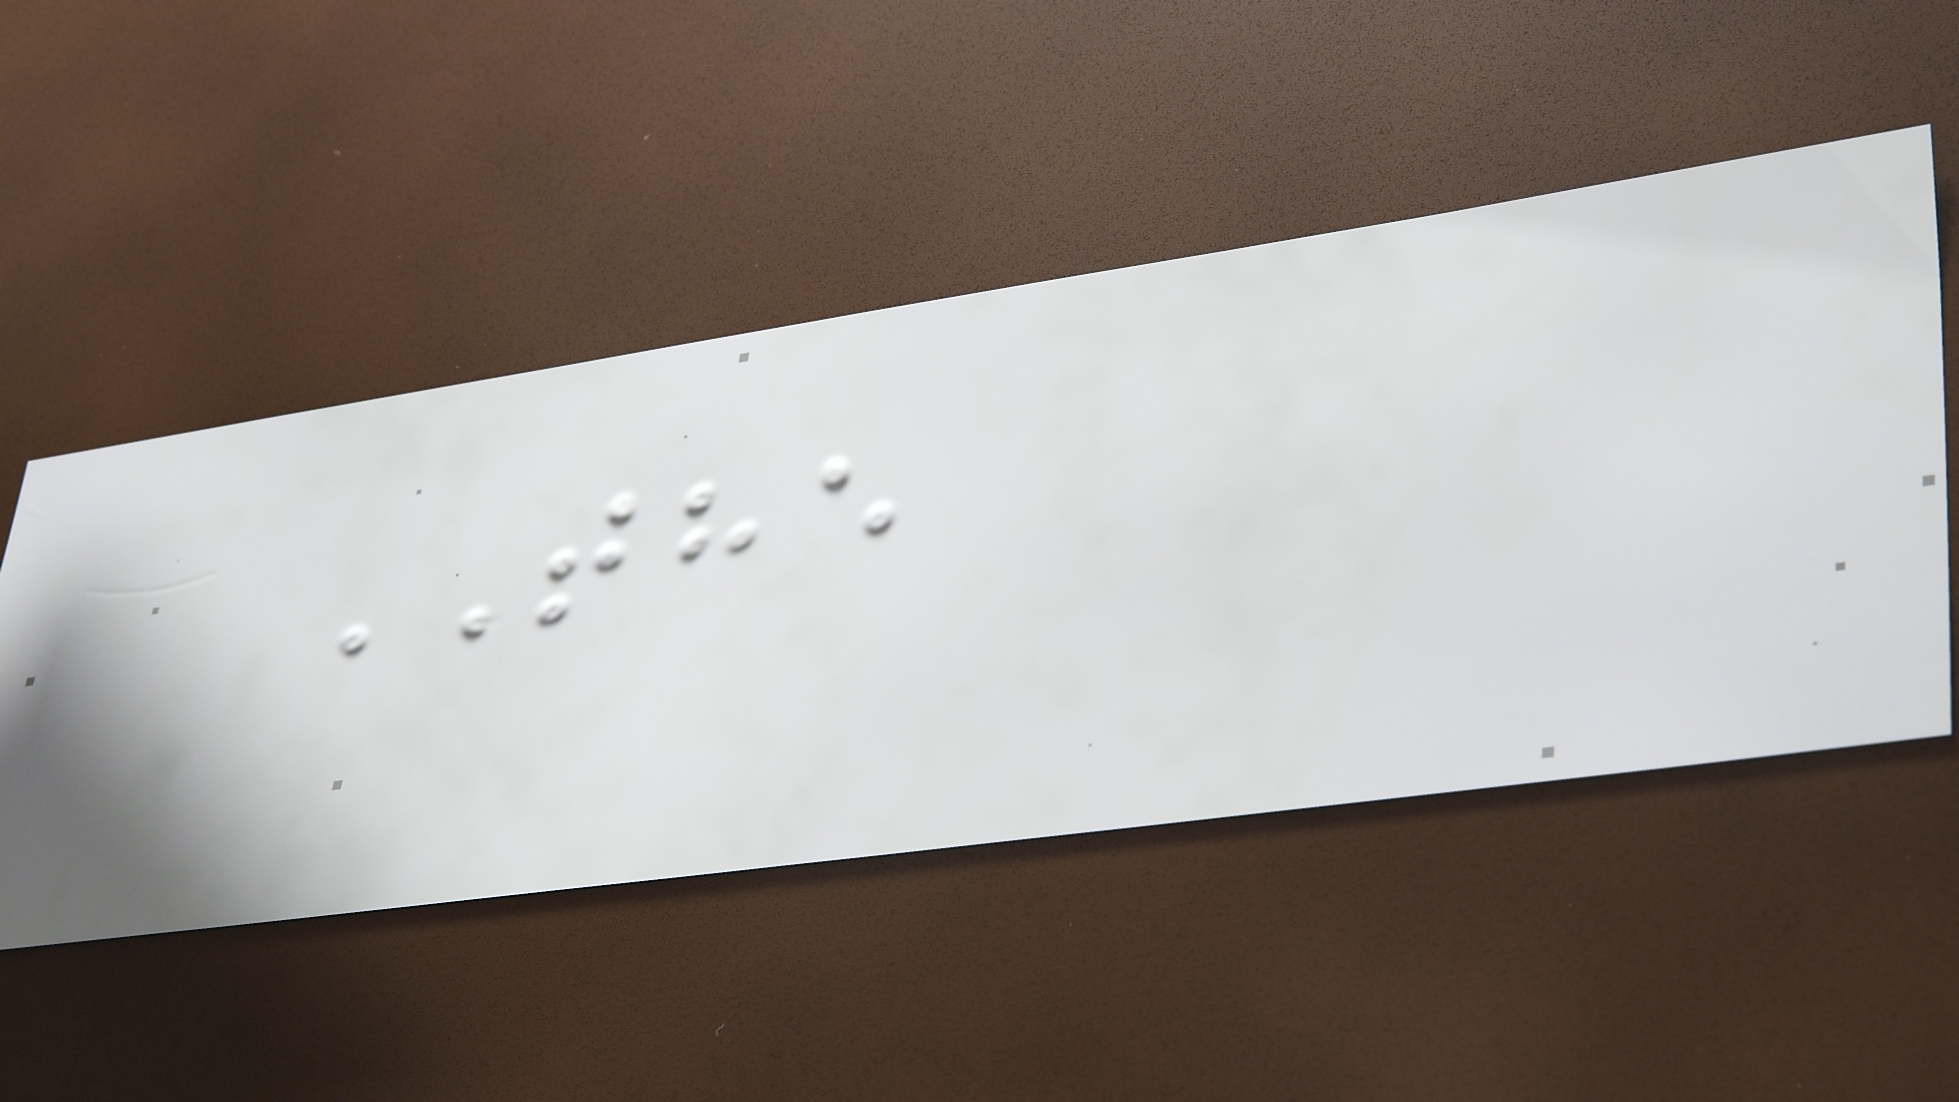THE
